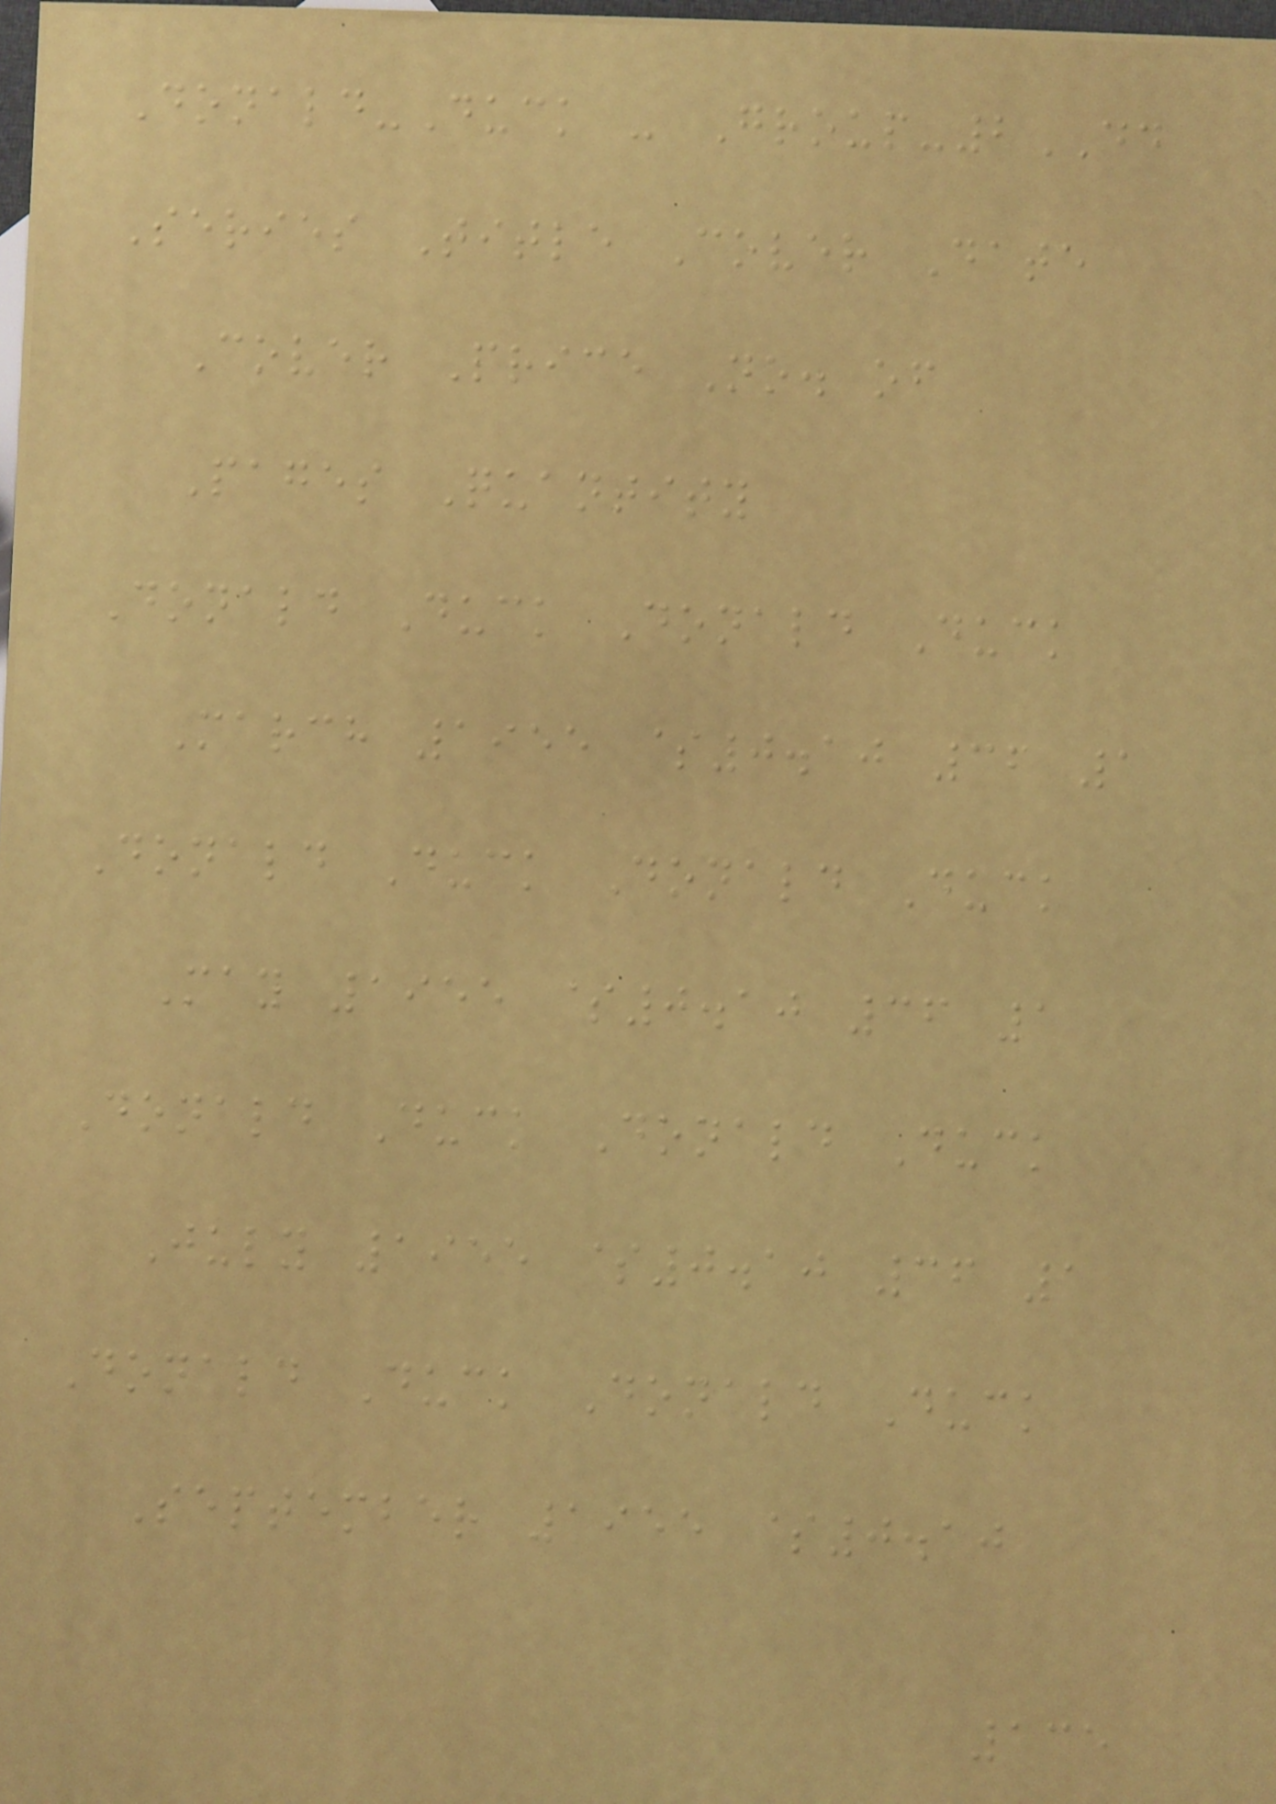Donald-Duck - Group-2DD
Series Title Cover Date
Cover Price No. of
Pages Quantity
Donald Duck Donald Duck
March 1955 $0.10 36 1
Donald Duck Donald Duck
May 1955 $0.10 36 1
Donald Duck Donald Duck
July 1955 $0.10 36 1
Donald Duck Donald Duck
September 1955 $0.10
135
